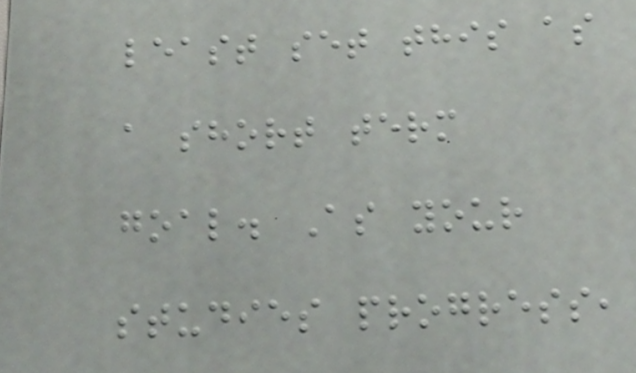least set this as
a short term
goal. As your
studies progress,
